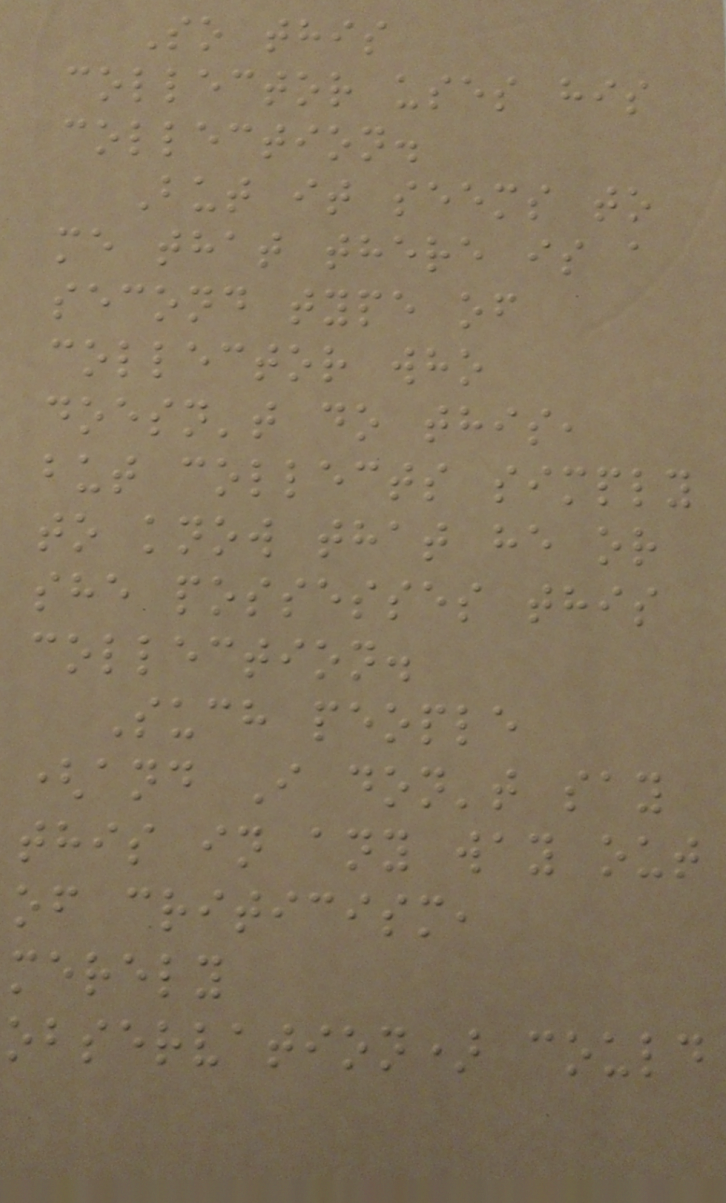So this
collector uses his
collection.
But it seems to
me that there is a
second type of
collector who
doesn't do this,
but collects simply
to know that he or
she possesses this
collection.
Such people
(and I don't say
this in any way out
of criticism,
merely
observation) could
